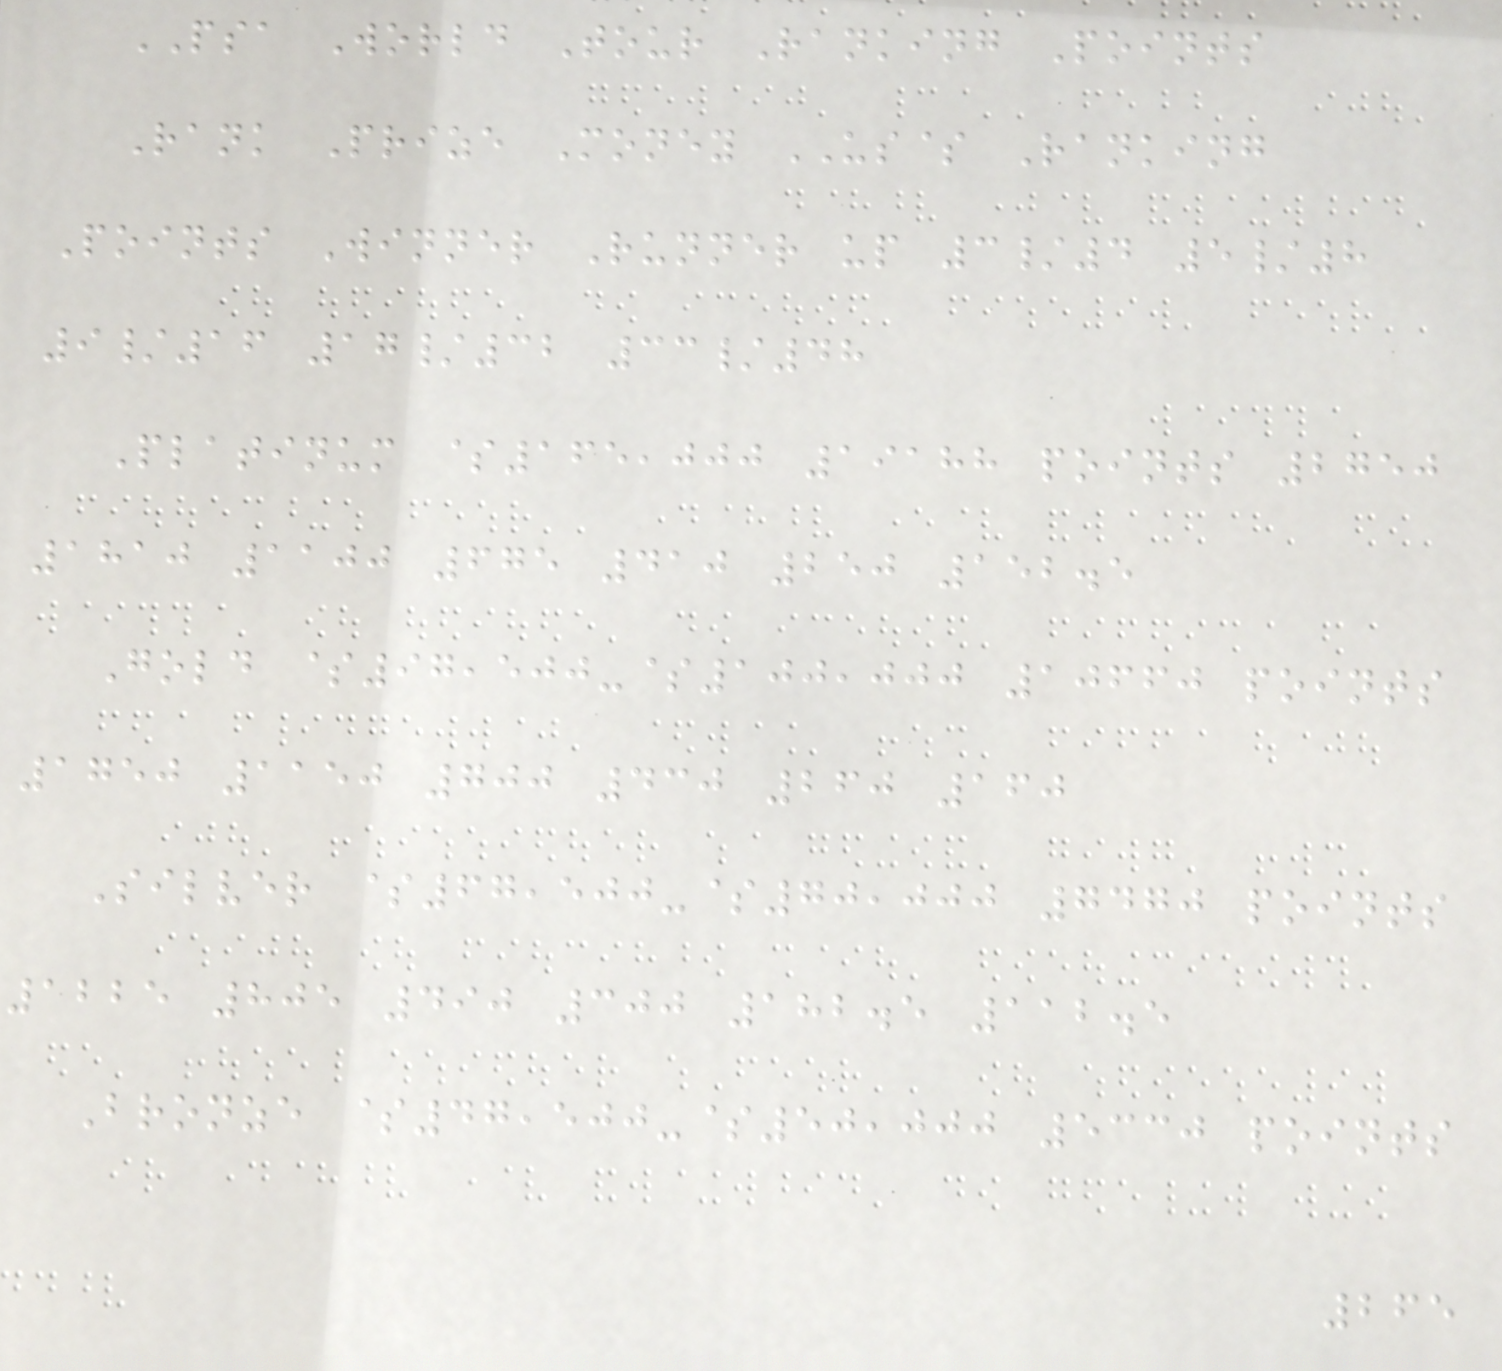PSA World Tour Ranking Points
Rank Prize Money US$ Ranking
Points Winner Runner up 3/4 5/8
9/16 17/32 33/48
Platinum $165,000 19188 points 2750
1810 1100 675 410 250 152.5
Gold $97,500-$100,000 10660 points
1750 1150 700 430 260 160
Silver $67,500-$70,000 7470 points
1225 805 490 300 182.5 112.5
Bronze $47,500-$50,000 5330 points
265
